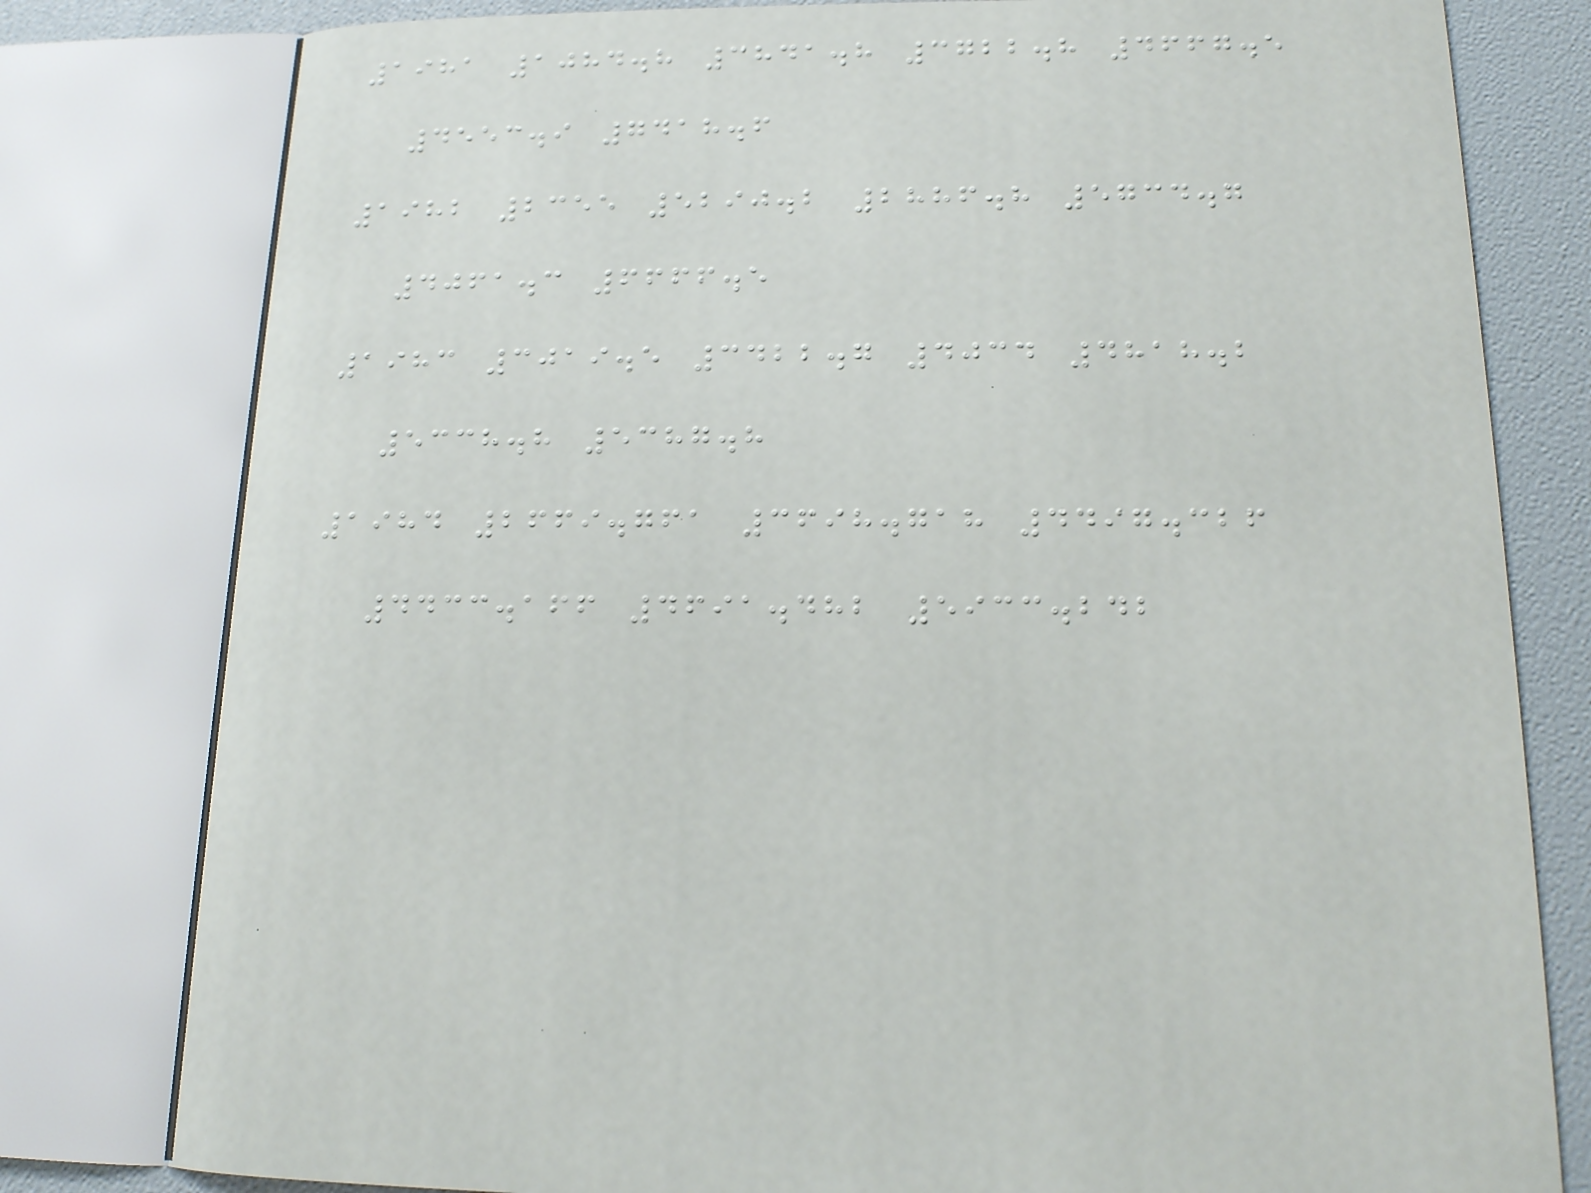1981 1084.8 3841.8 3722.8 4667.5
4553.9 7418.6
1982 2355 5290.2 2886.8 5734.7
4061.3 6666.5
1983 3019.5 3422.7 4034 4818.2
5338.8 5387.8
1984 2669.761 3698.718 4497.326
4433.166 4691.482 5933.242
